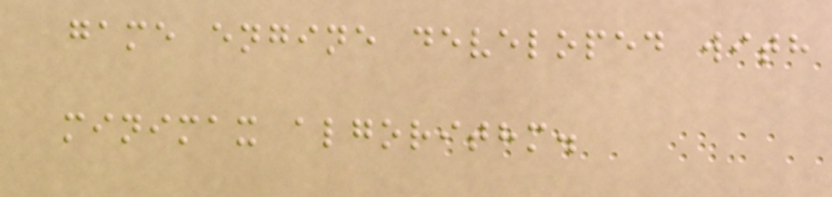game engine developed with
minimax algorithm.
